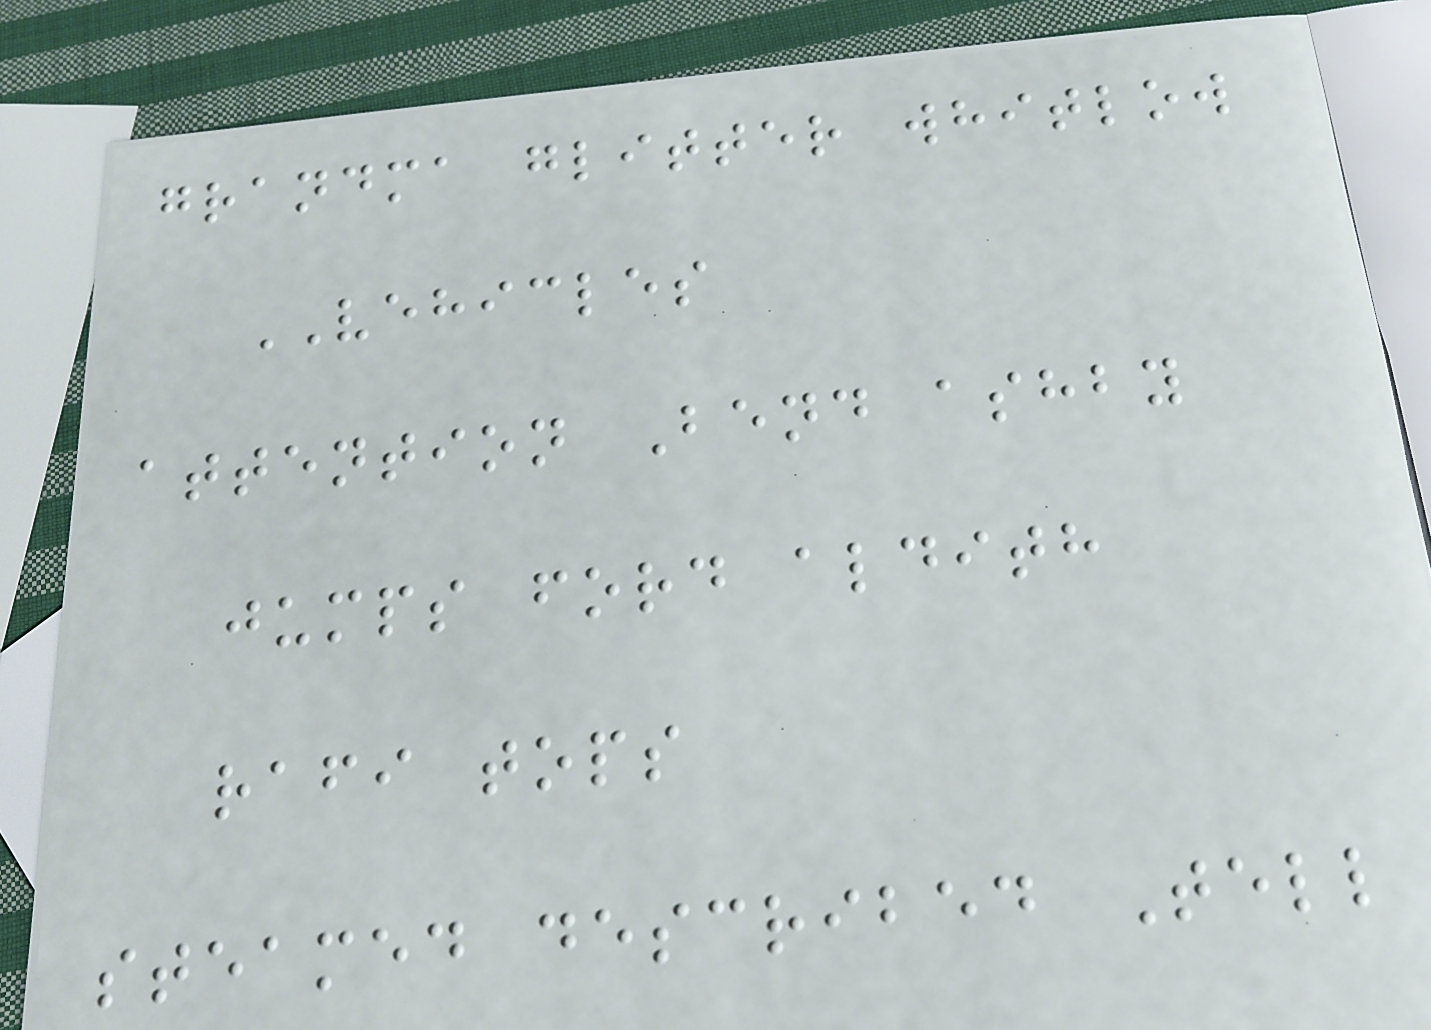grandma glitter whitlow
VEHICLES
attention Bend ashby
jumps ford aldith
rafi tops
steamed described Tell
